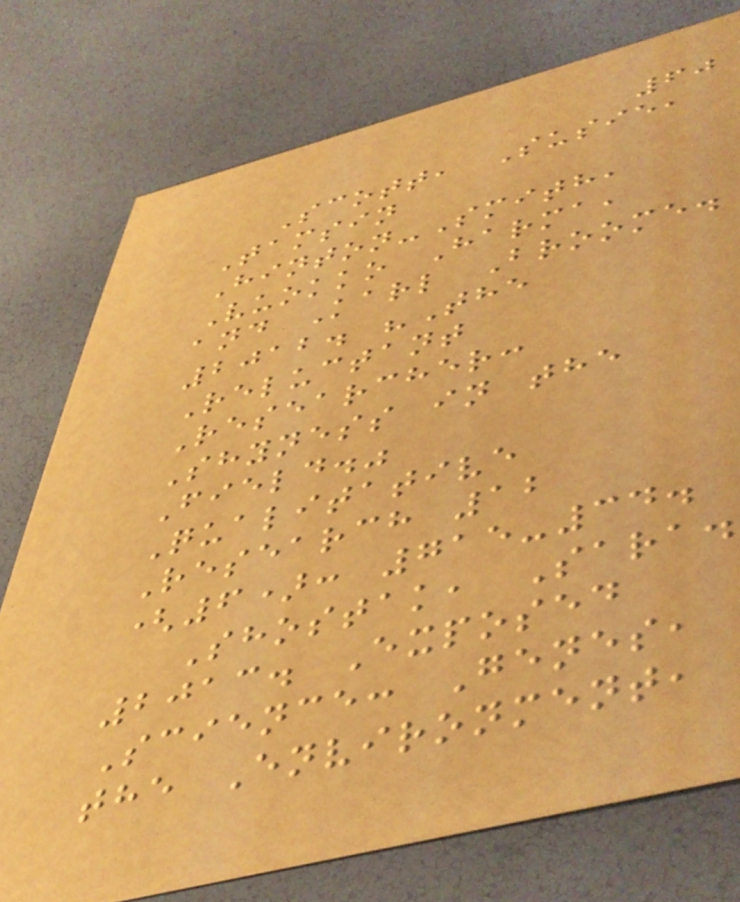60
Scott, Susie,
Tamsin
Hinton-Smith,
Vuokko Harma,
and Karl Broome.
2012. "The
Reluctant
Researcher:
Shyness in the
Field."
Qualitative
Research 12
(6): 715-34.
Shostak, Sara.
2013. Exposed
Science: Genes,
the Environment,
